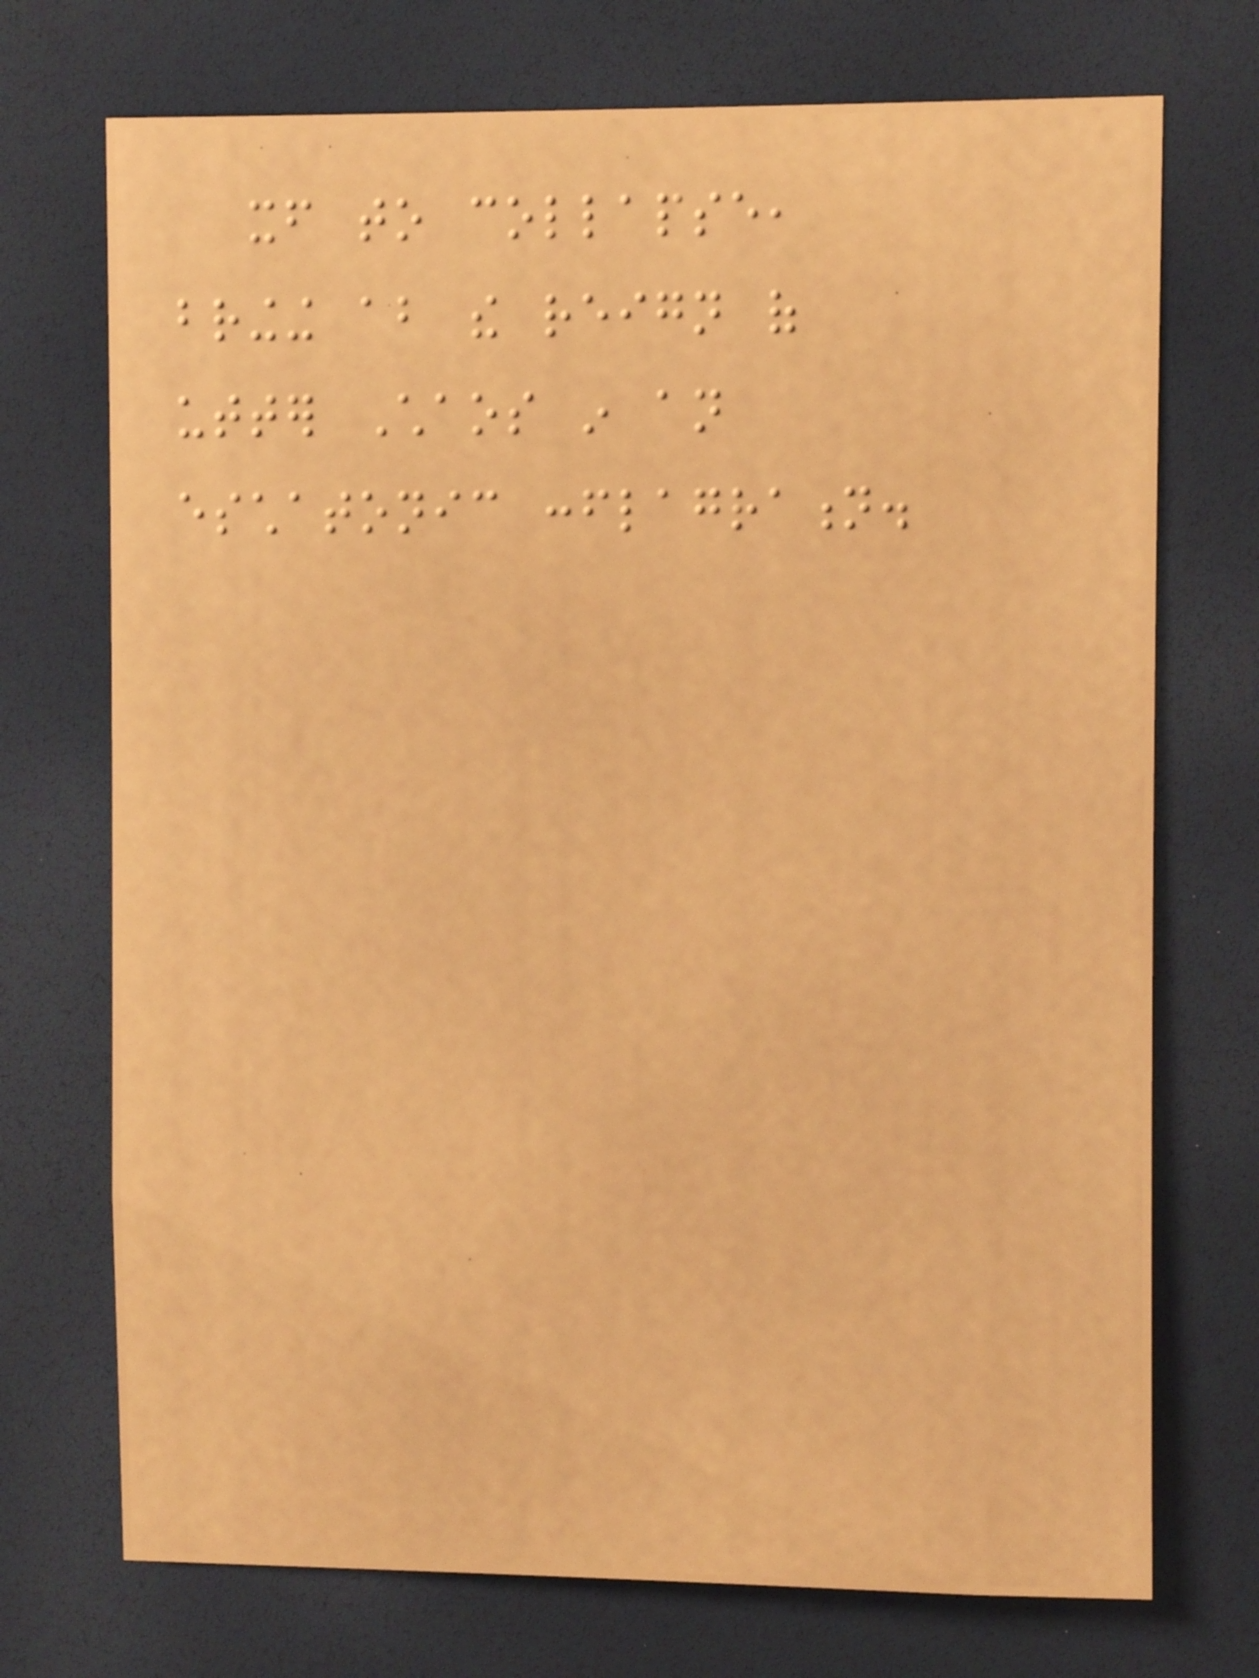itself to collapse,
bringing about the reign of
utter Chaos in an
eschatonic conflagration.
